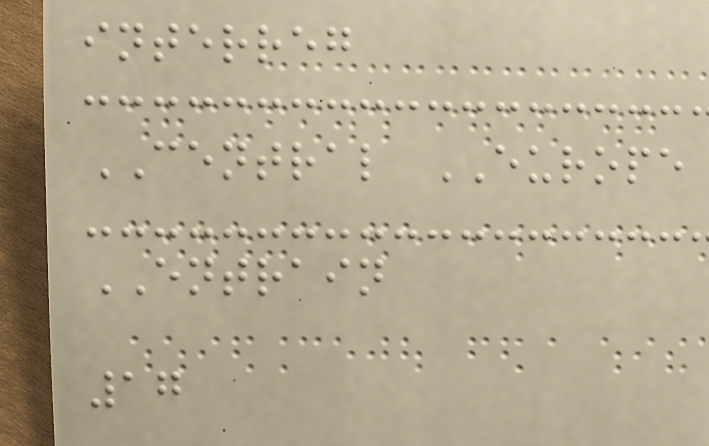interreg
CENTRAL EUROPE
ENTRAIN
17
